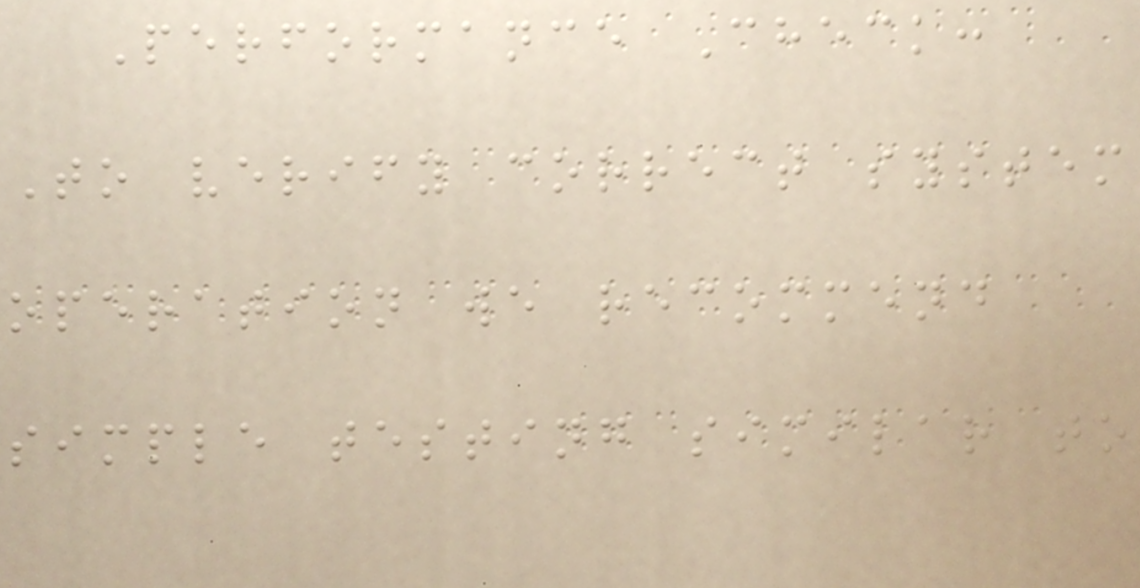Performance Check:
To verify correct system
operation we recommend
simple testing similar to
